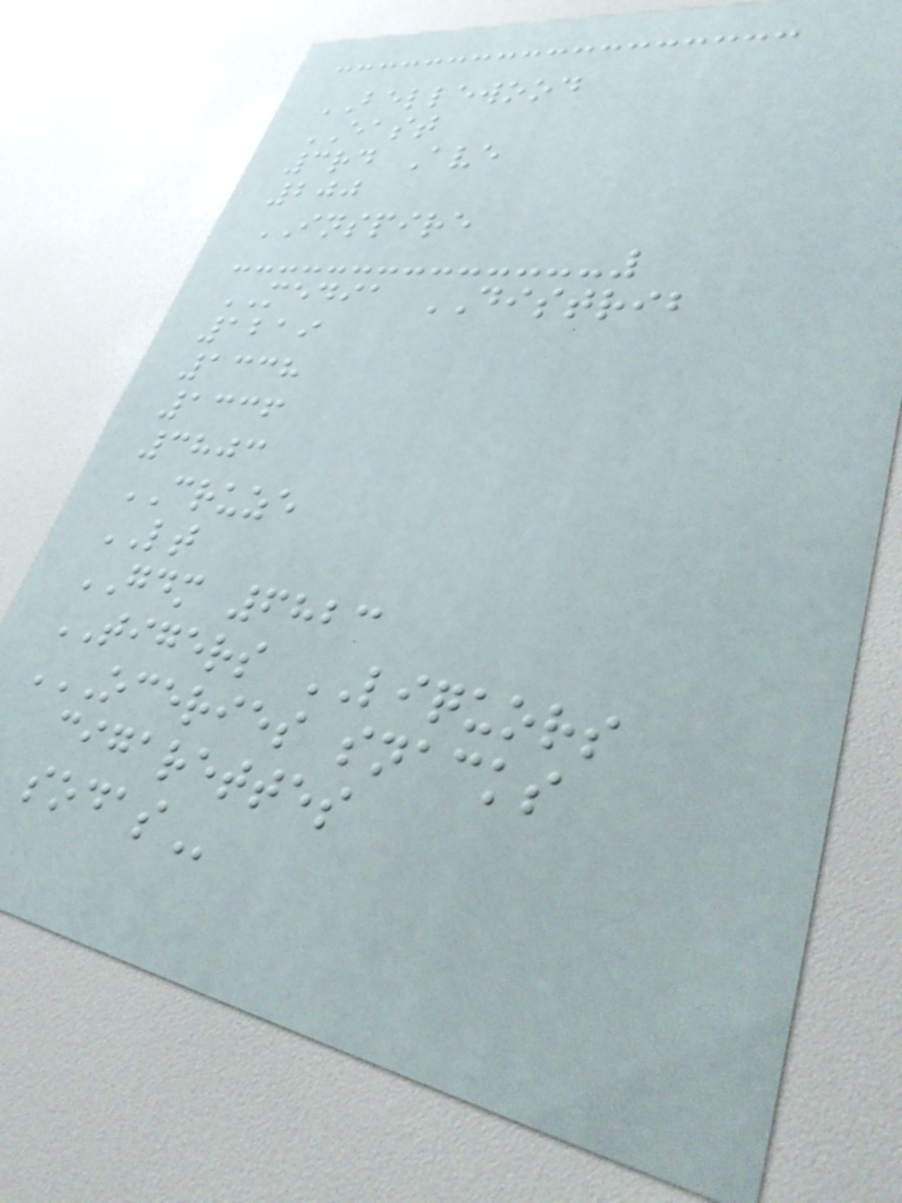BELLEWOOD
EAST
3rd Ave
200
INSPIRE
MEDIA DISTRIB
1219
1338
1336
3803
CRUZE
LT
GDM 6823
TIGERS LIQUORS
OCERIES SNACKS
CIGARETTES
SODAS
